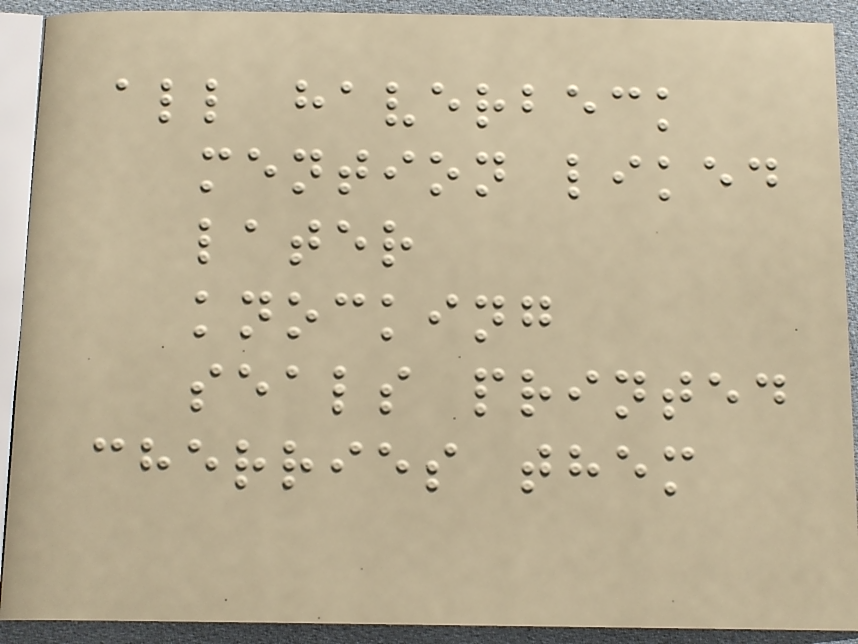all haverbeck
mention liked
later
knocking
seals printed
cherries them
